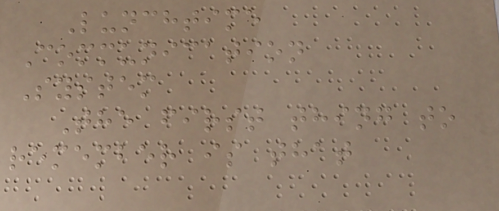Lunchtime
Communication
System
The first thing to
remember is that
